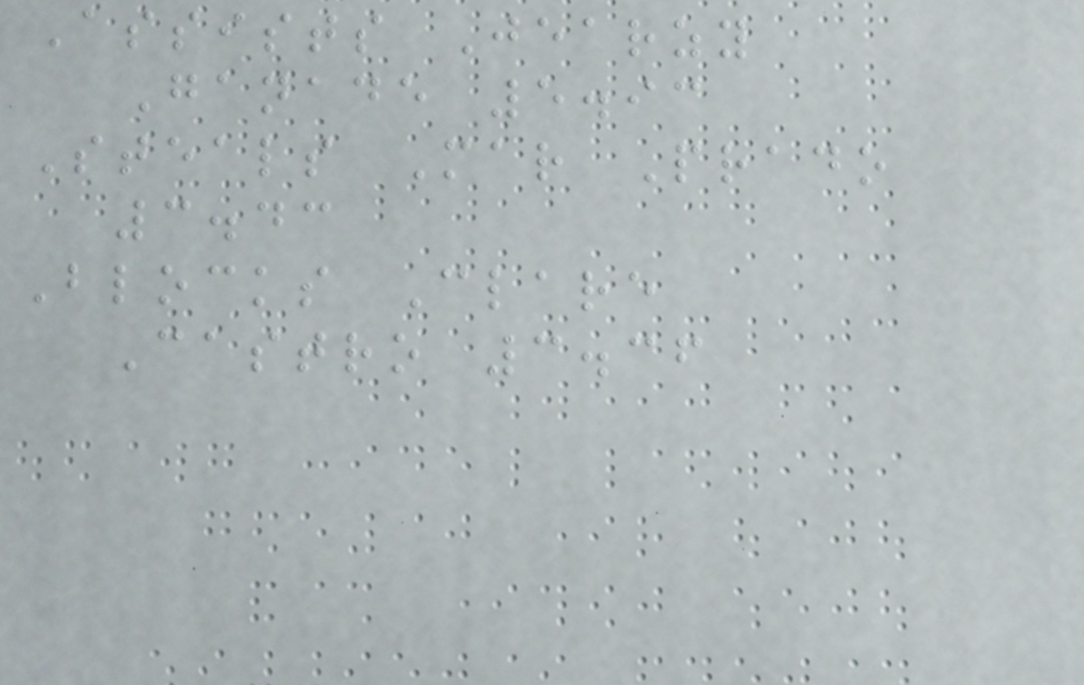Assists Jearzy
Ganade 5.93
Steals Mar Prado
3.43
Blocks Clare
Castro 3.36
